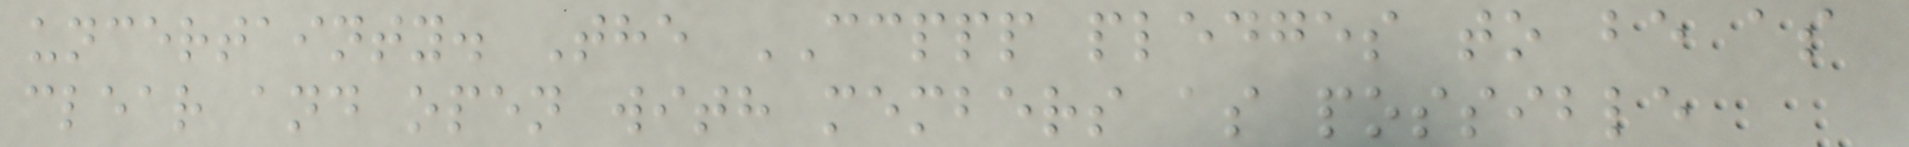uncertainty. The CCPPP pledges to be as
clear and open with members as possible
